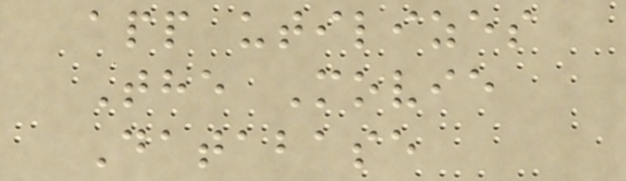app utilizes
The Movie
Database
